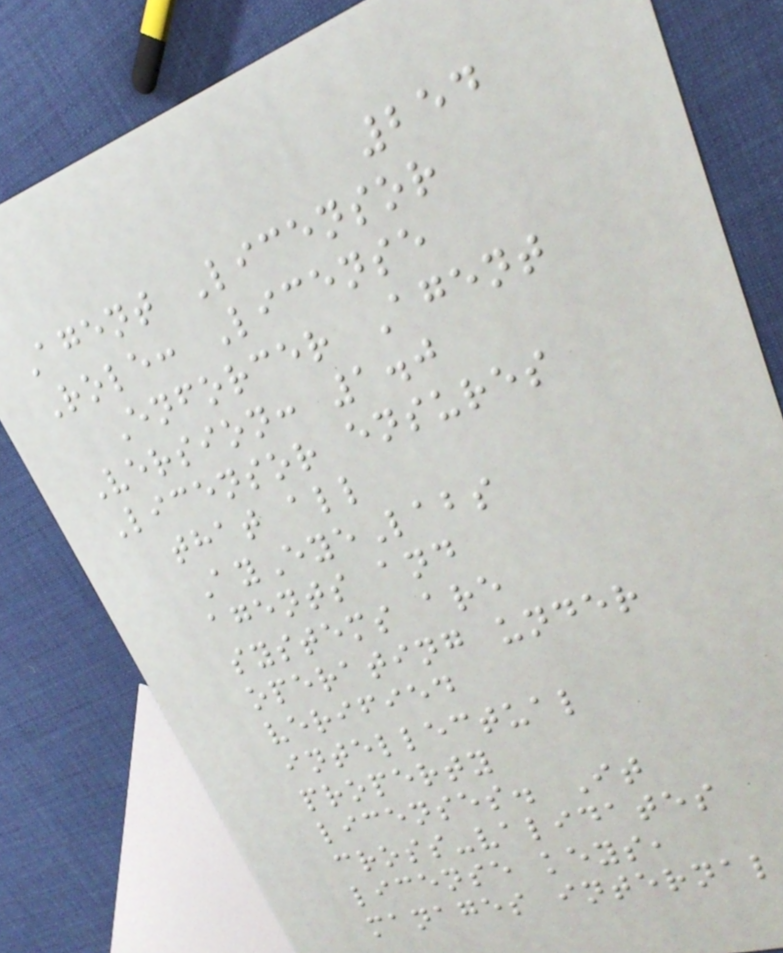254
Agent Licensor
Role: License
Enforcer Agent
Version: 1.0
Licensor ensures
that all
AyEyeLabs
agents and
systems are
operating under
verified
intellectual
property
licenses. It
cross-validates
license keys,
manages internal
